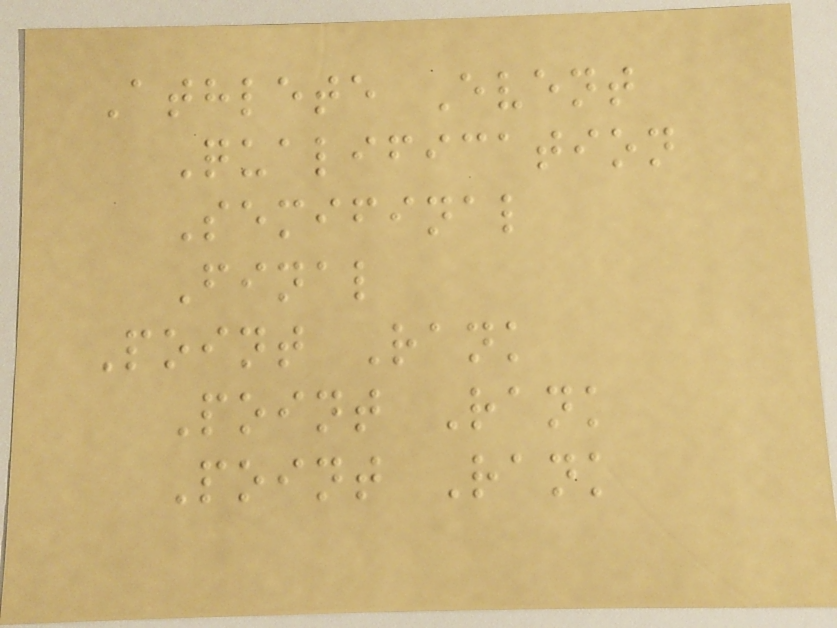Athlete Event
Qualification
Semifinal
Final
Point Rank
Point Rank
Point Rank
